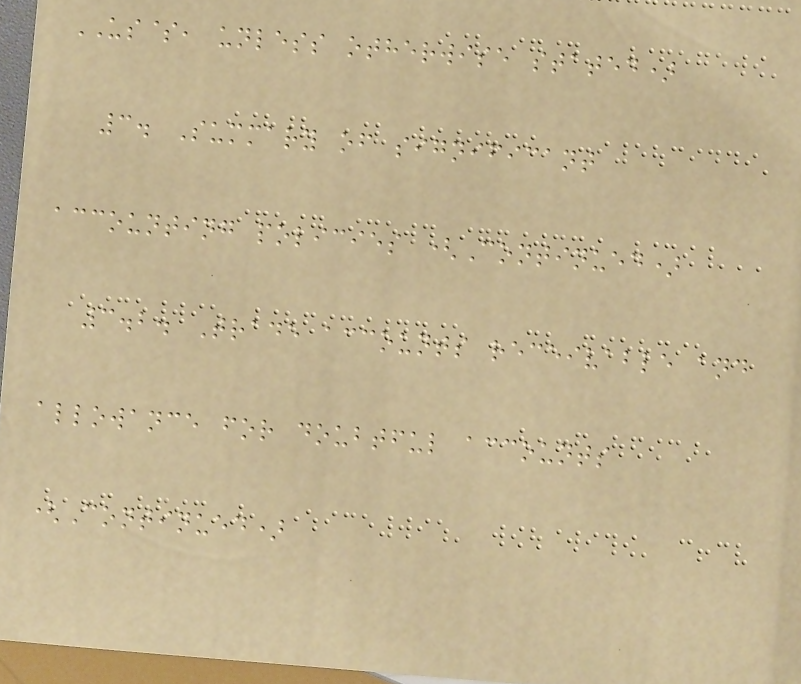US$, unless otherwise stated)
3. Summary of significant
accounting policies (Continued)
3.2. Trade accounts receivable and
allowance for doubtful accounts
(Continued)
